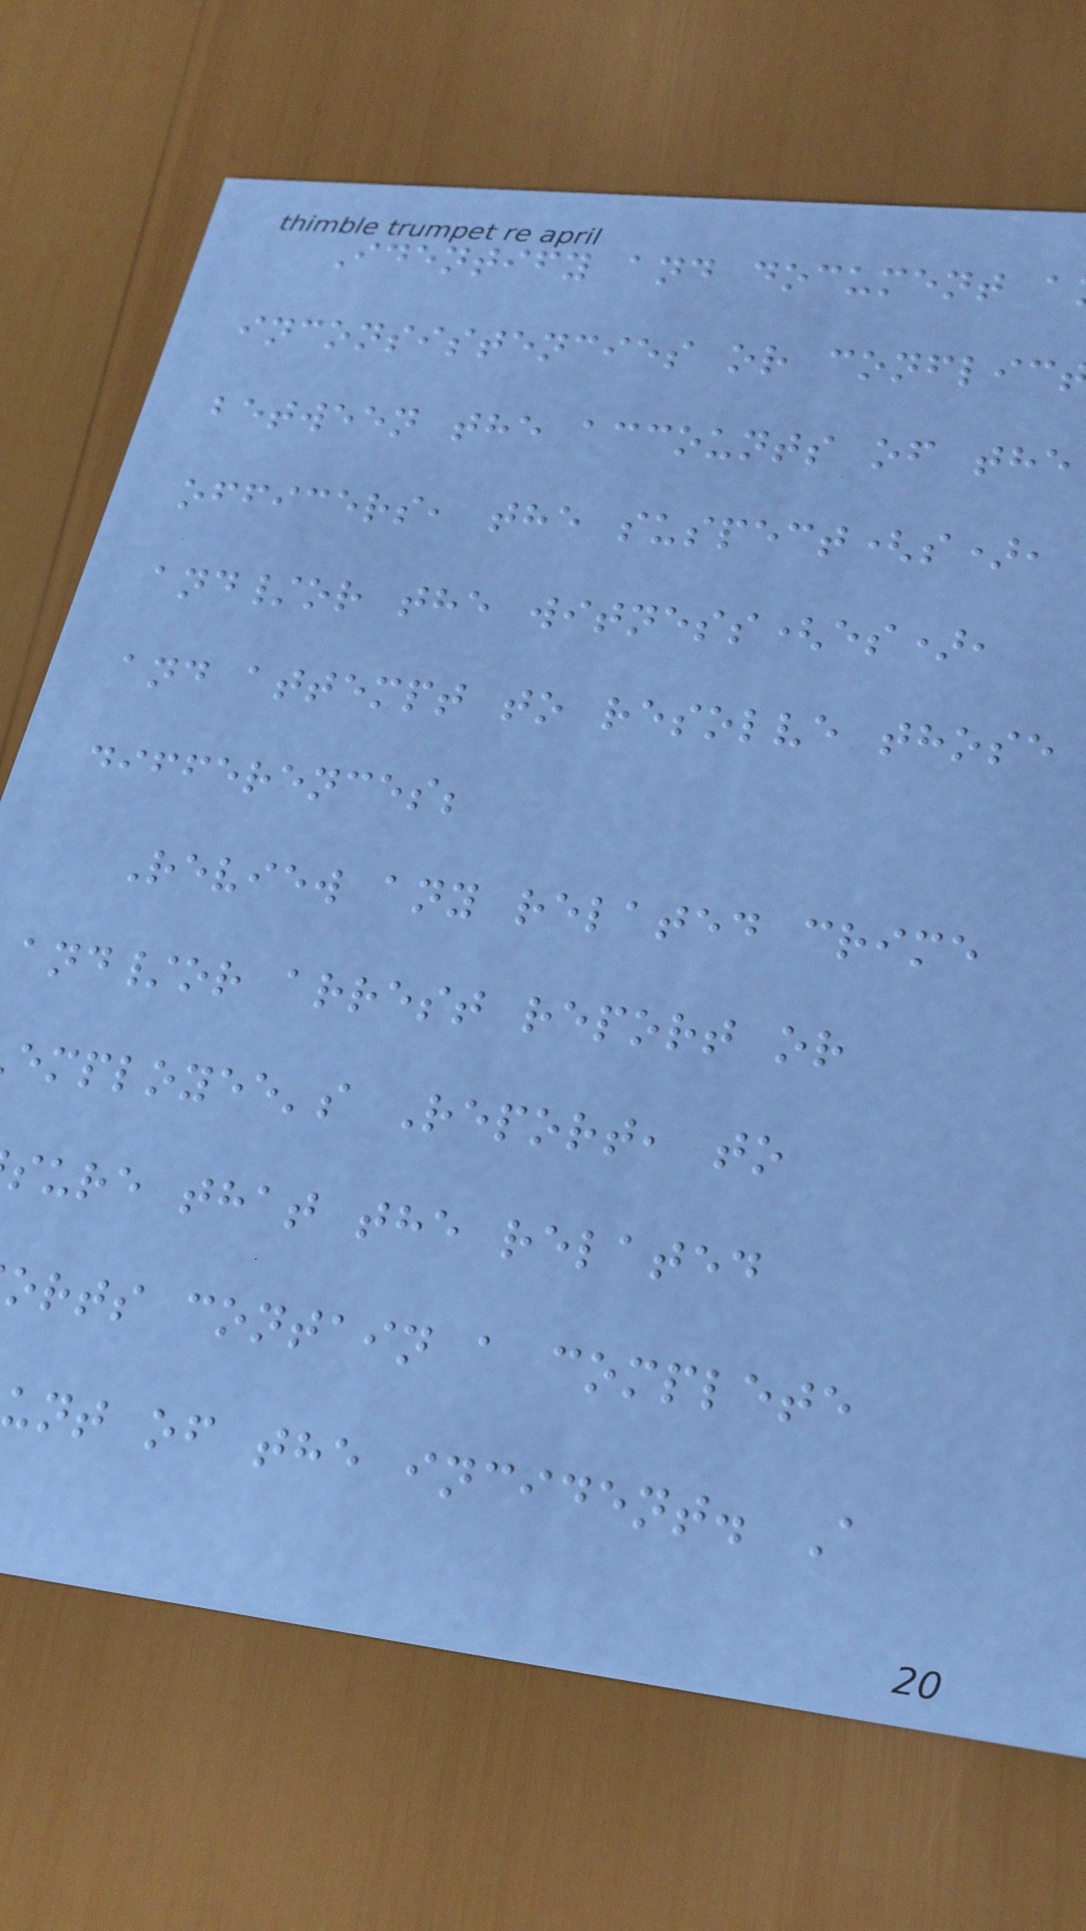Identify and document a
inconsistencies or conflic
between the accounts of the
officers, the suspect(s),
and/or the witness(es),
and attempt to resolve those
differences;
Review any related crime
and/or arrest report or
employee's Report, to
sure that the related
orts contain a complete
unt of the incident. A
